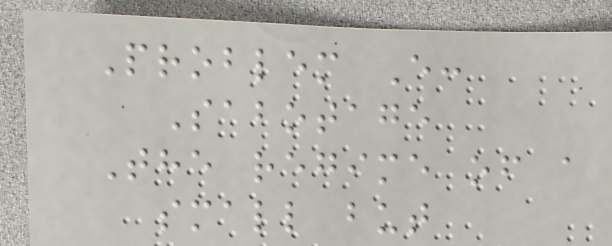Problem E:
Sabotage
The regime of a
small but
